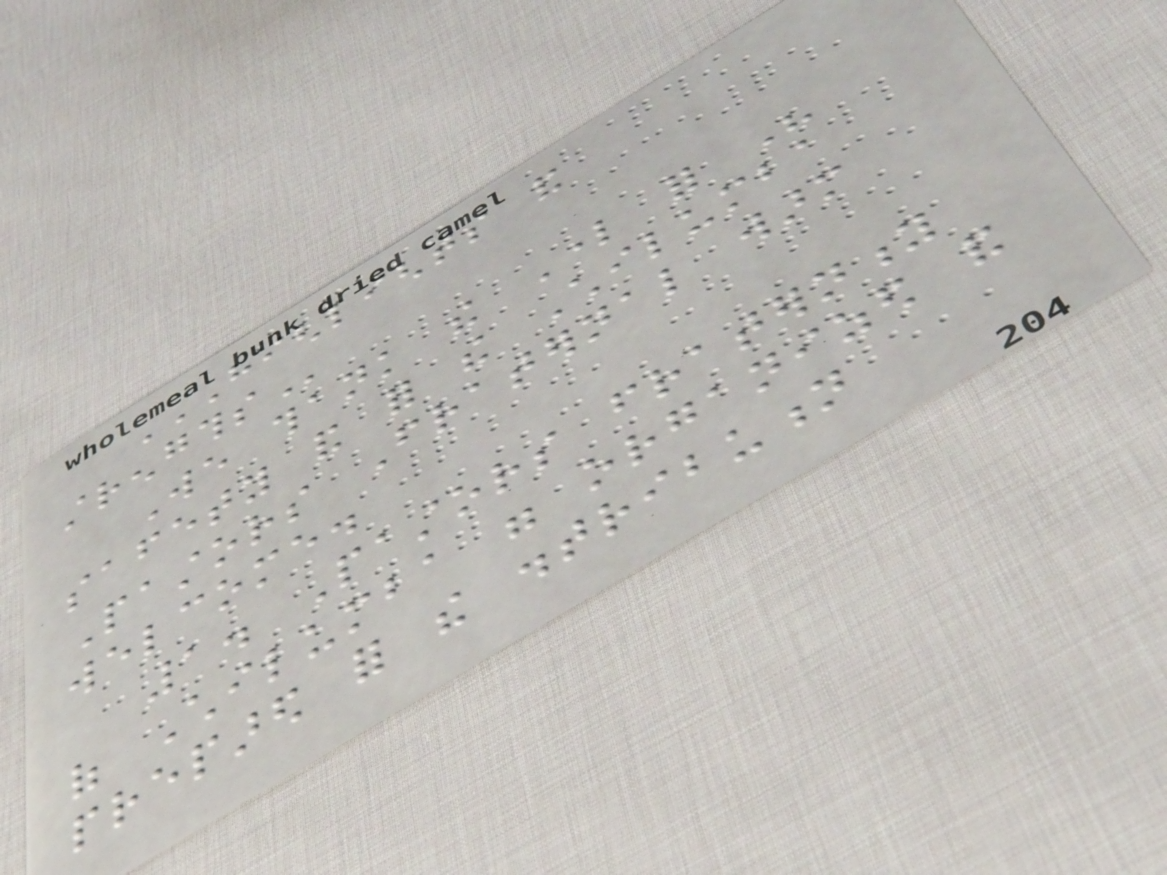HIGHLIGHTS AND
STRENGTHS
We thank the Lord for His
safety and for the Chilumba
Pastors Fraternal warm
welcome.
1. Pastors fraternity
of Chilumba were organized and
prepared for the distribution
